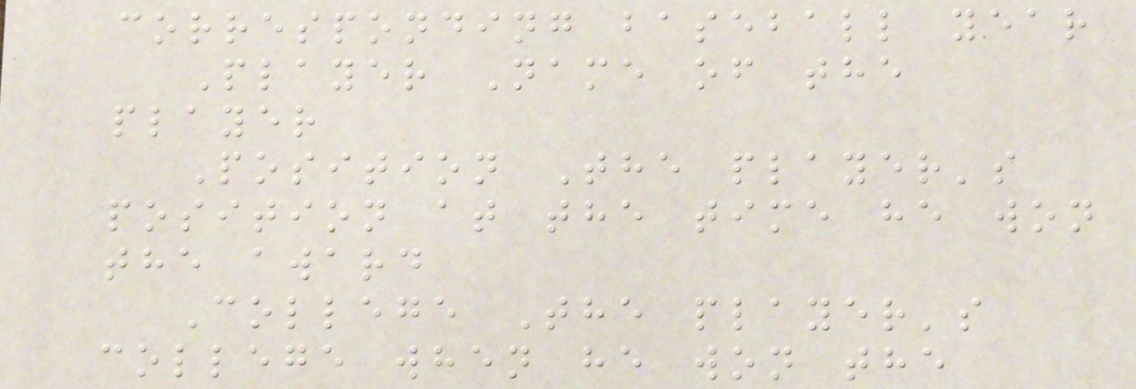corresponding baseball year
Player Name of the
player
Position The player's
position at the time he won
the award
College The player's
college when he won the
